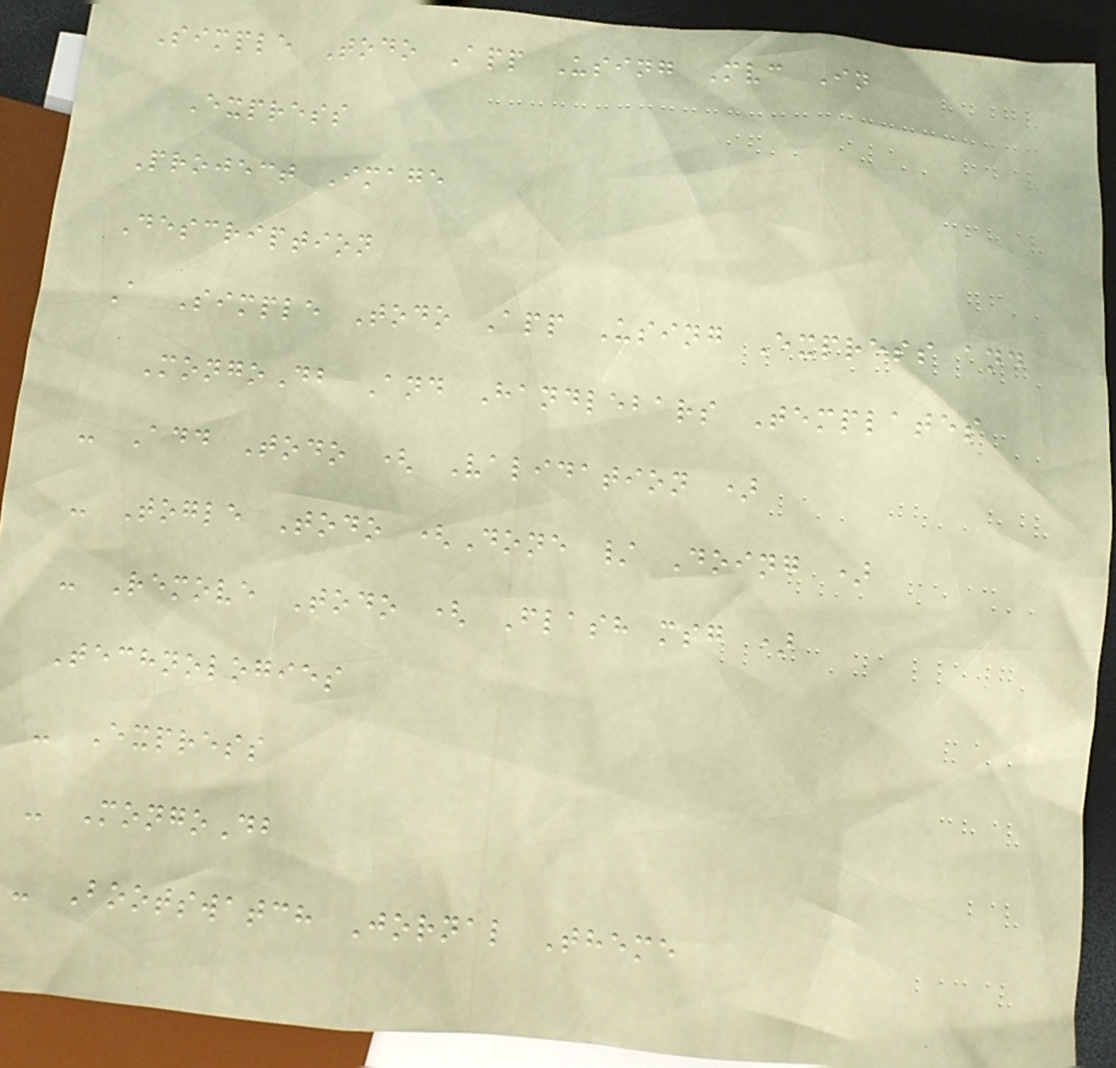Simple Todo App Using Mvc In
Express
Project Image
Description
A Simple Todo App Using Express and
MongoDb And Handlebars Templates
- Add Todo ( Validation )
- Togle Todo (Done / Doing )
- Remove Todo ( Flash msg )
Technologies
- Express
- MongoDb
- Bootswatch Jornal Theme
